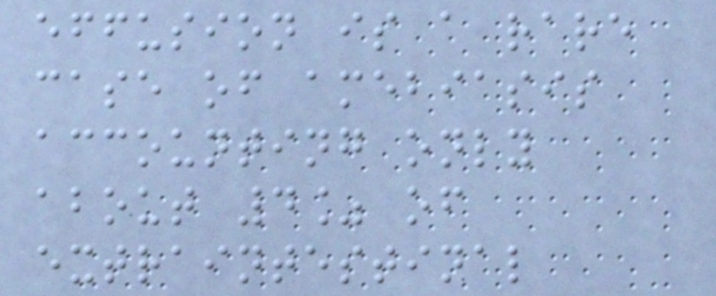effusion is a rare
case of amebiasis
accounting only
about 4% of
extraintestinal
